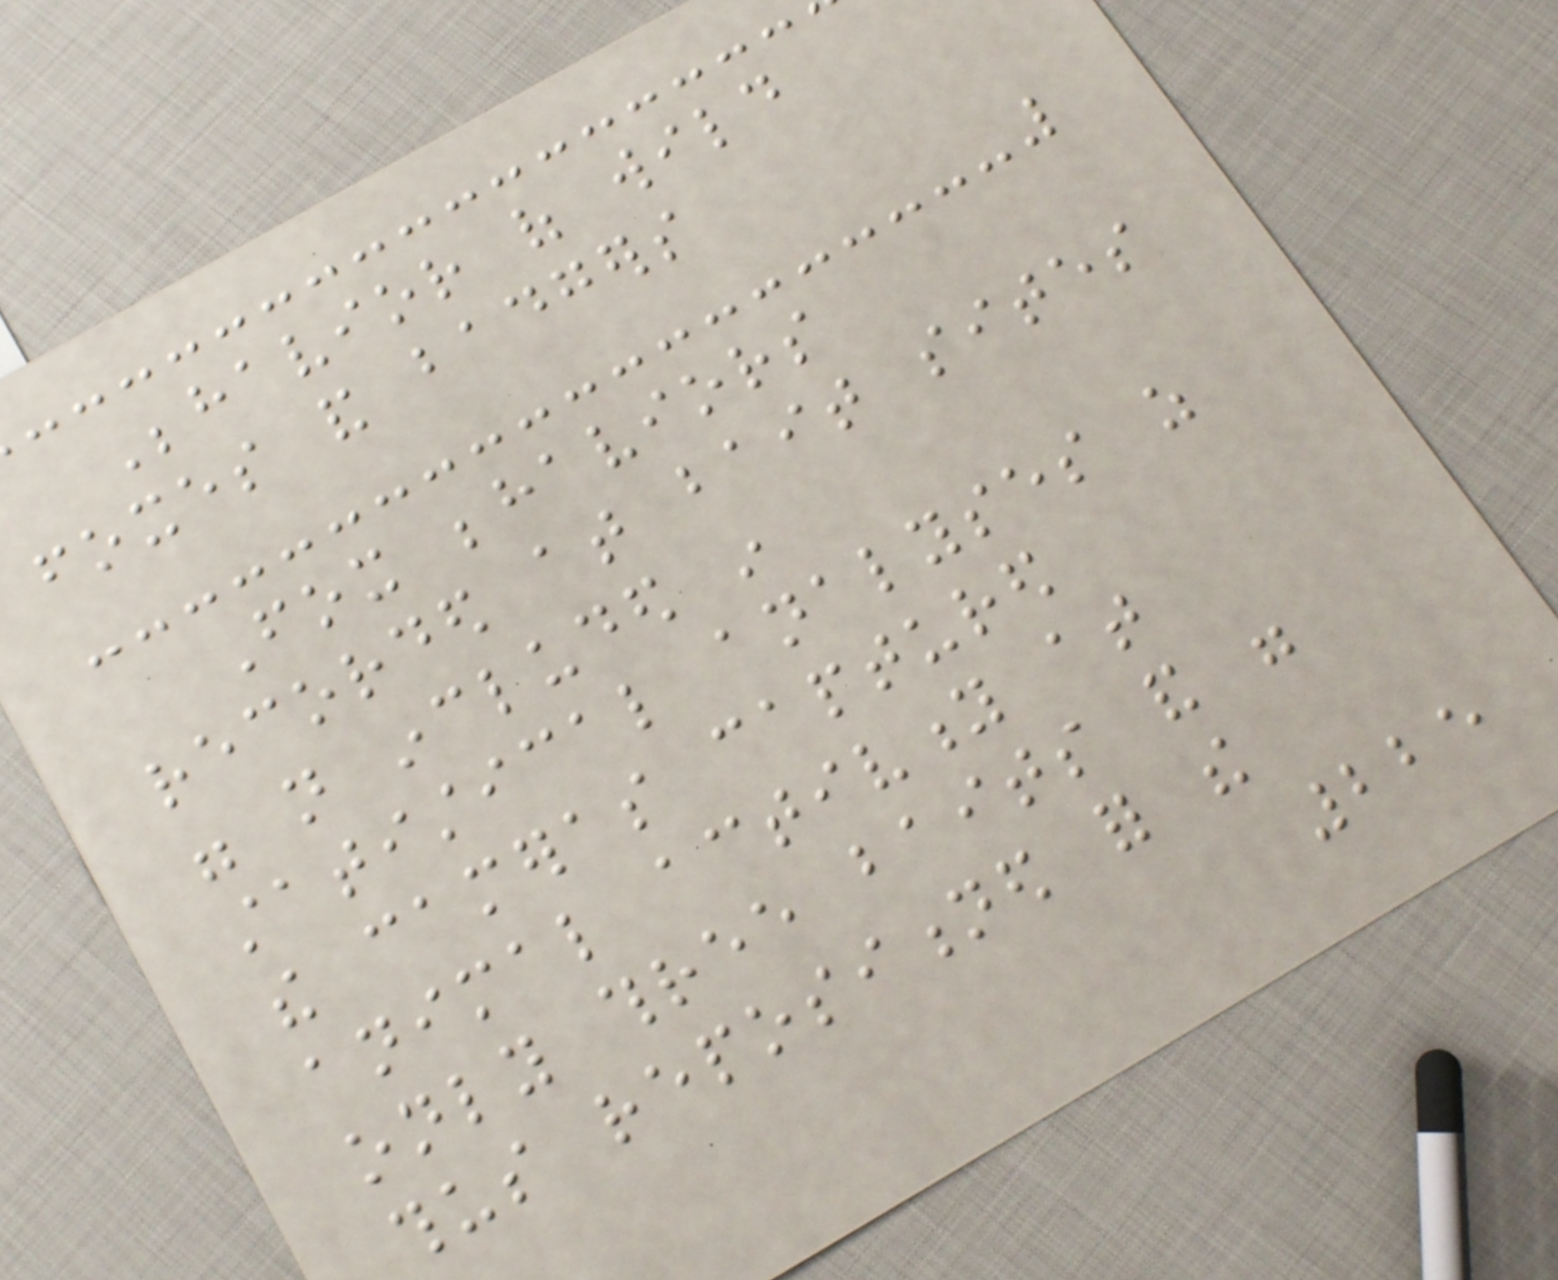Behavior of wild
foxes and badgers
Fox behaviors
recorded at bait sites
were not included in
statistical analyses as
the cameras captured
animal activity at
only three baits and were
thus repositioned for the
225
